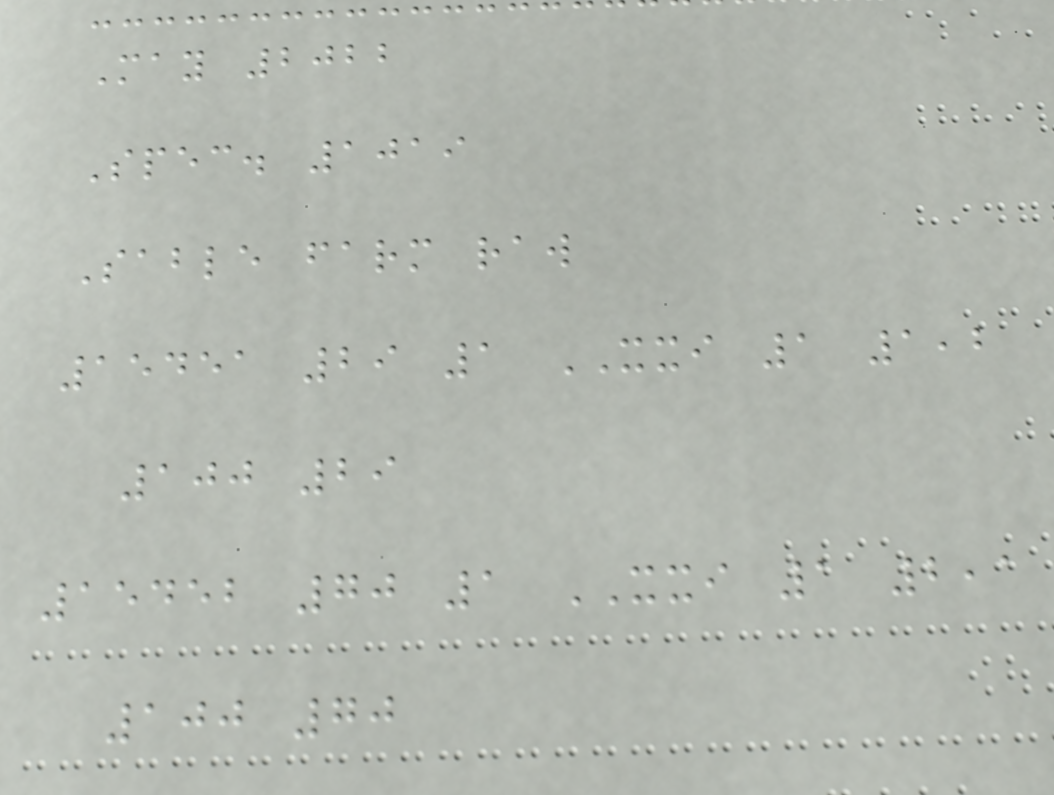May 2022
Spec. 1019
Sable farm raw
15451 29 1 XXI 1 1,2
100 29
15452 70 1 XXI 1 2,1
100 70
